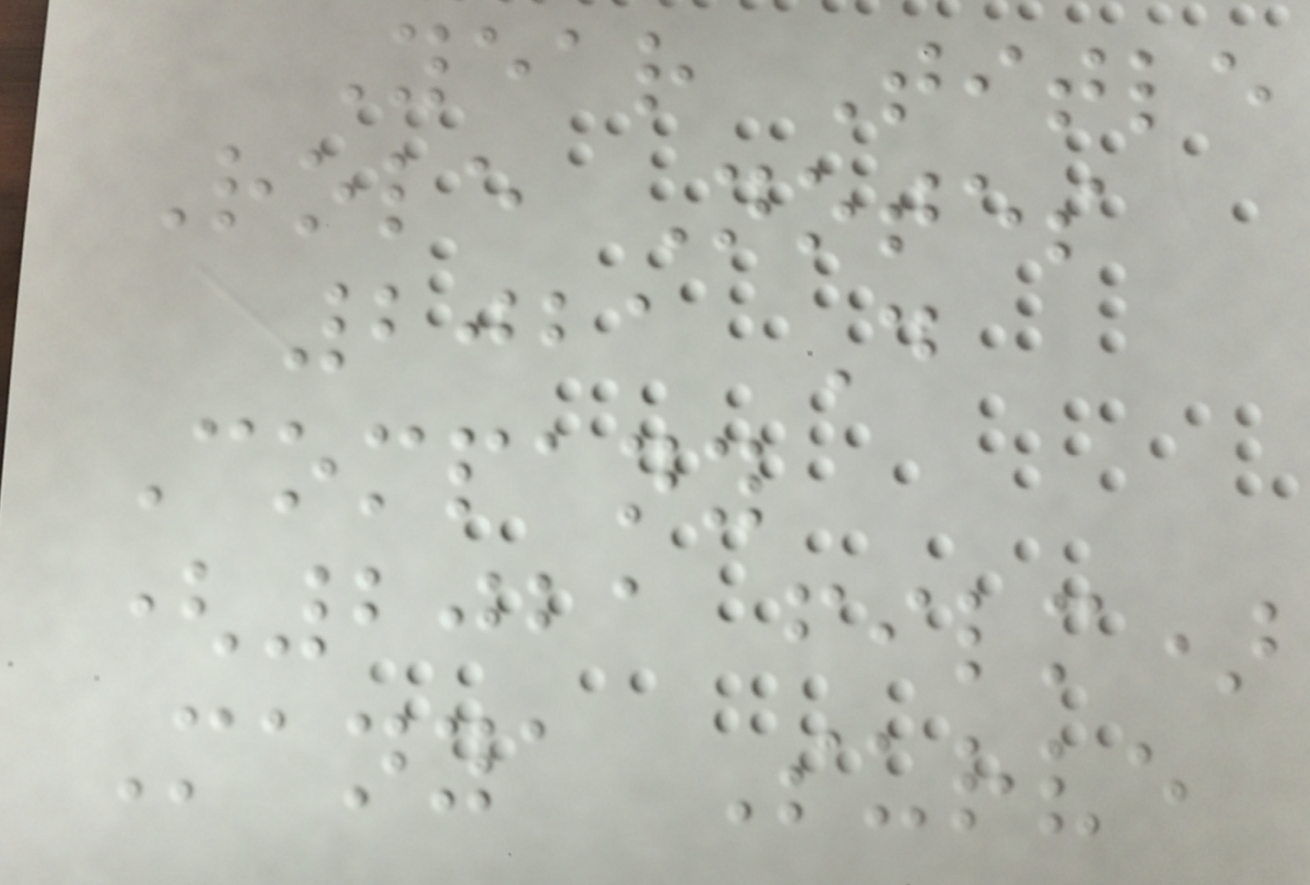Year Title
Role Notes
2021 D
Company
(2021 film)
Manya Surve
